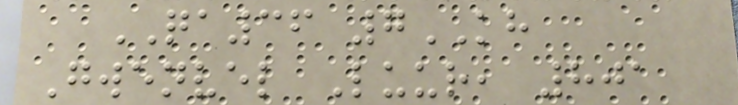QA36 7KH
Gwenvel Luur, 801
